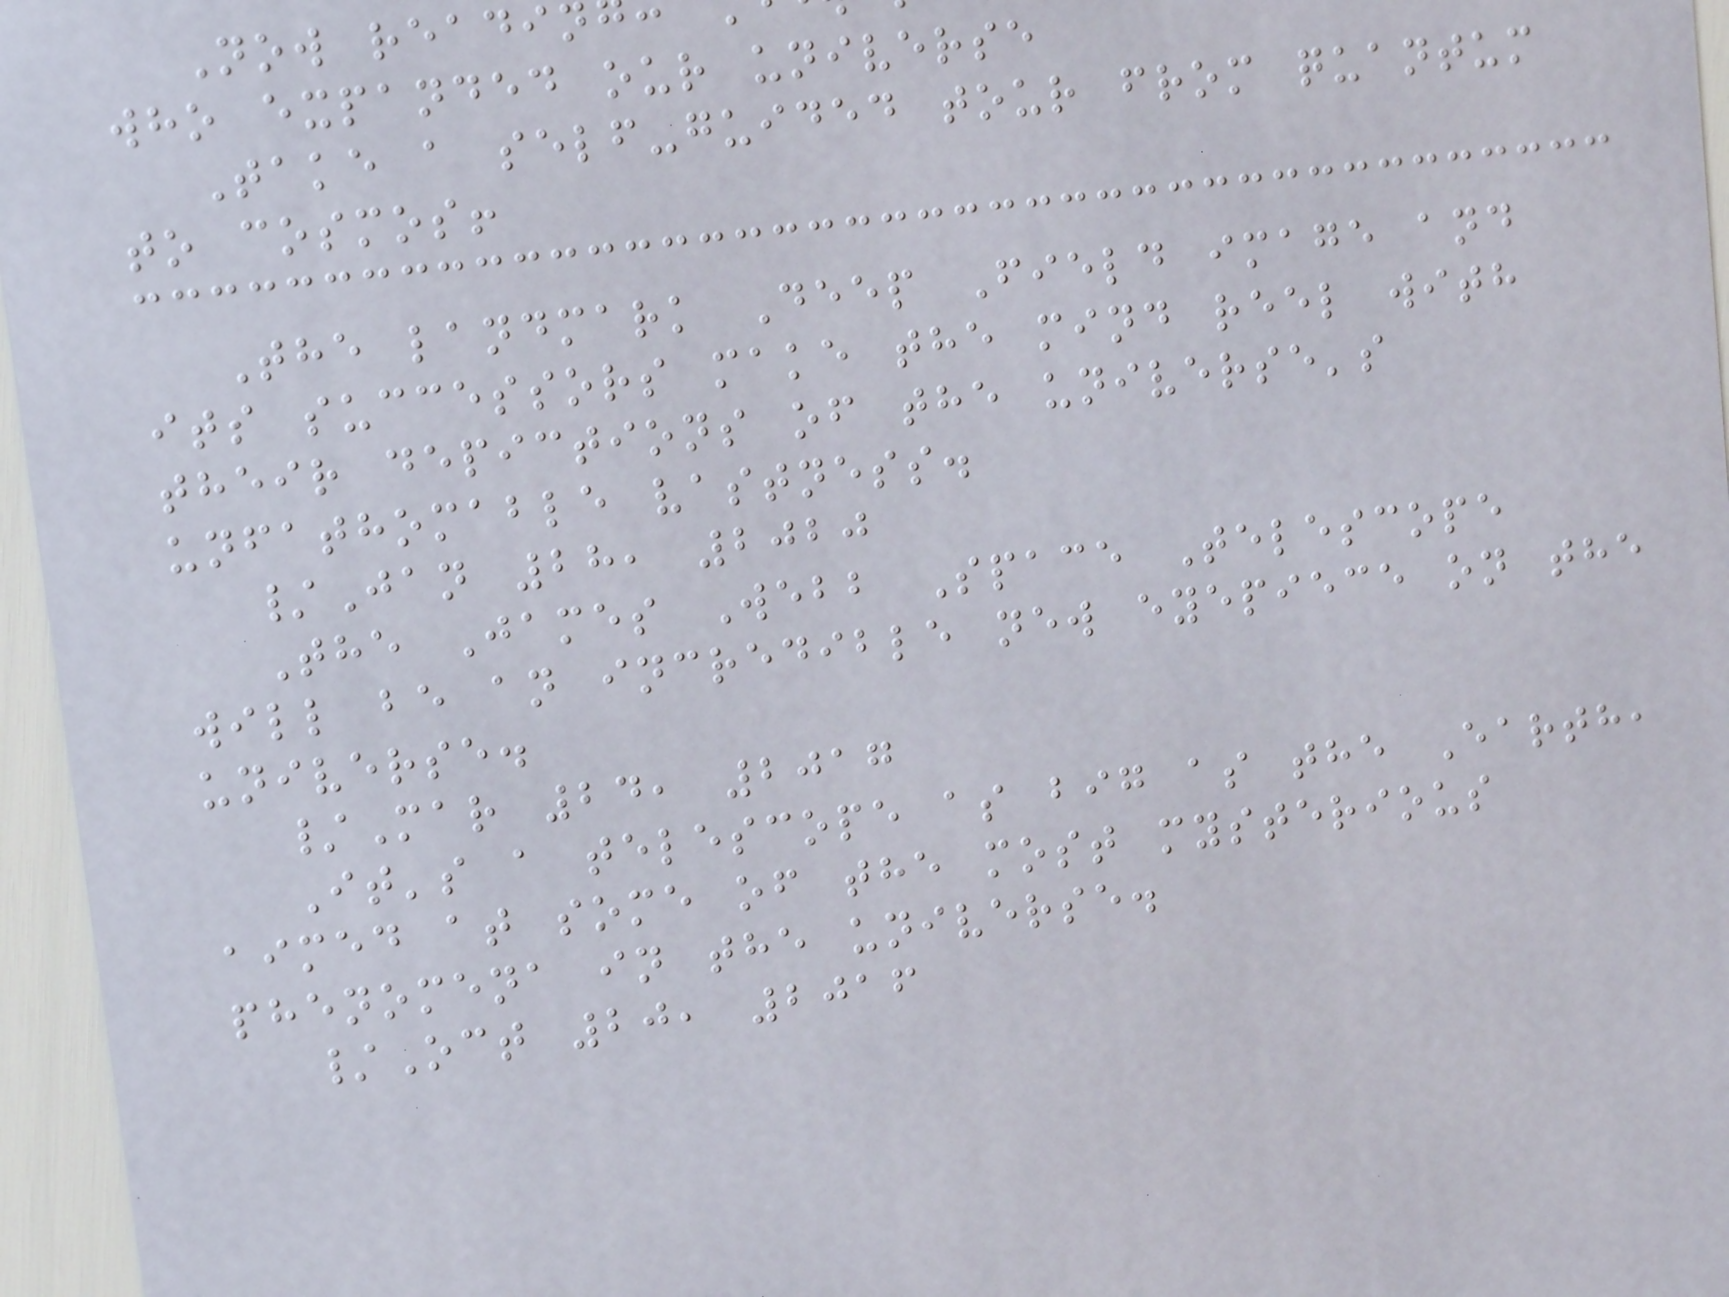Now readin
who expanded our universe
Take a self-guided tour from quantum
to cosmos!
The landmark Deep Field image and
its successors make the mind reel with
their depictions of the universe's
unfathomable vastness.
/Jan 28, 2020
The James Webb Space Telescope
will be an incredible new eyepiece on the
universe.
/Mar 24, 2017
It's a telescope as big as the Earth,
aimed at some of the most mysterious
phenomena in the universe.
/Oct 20, 2016
